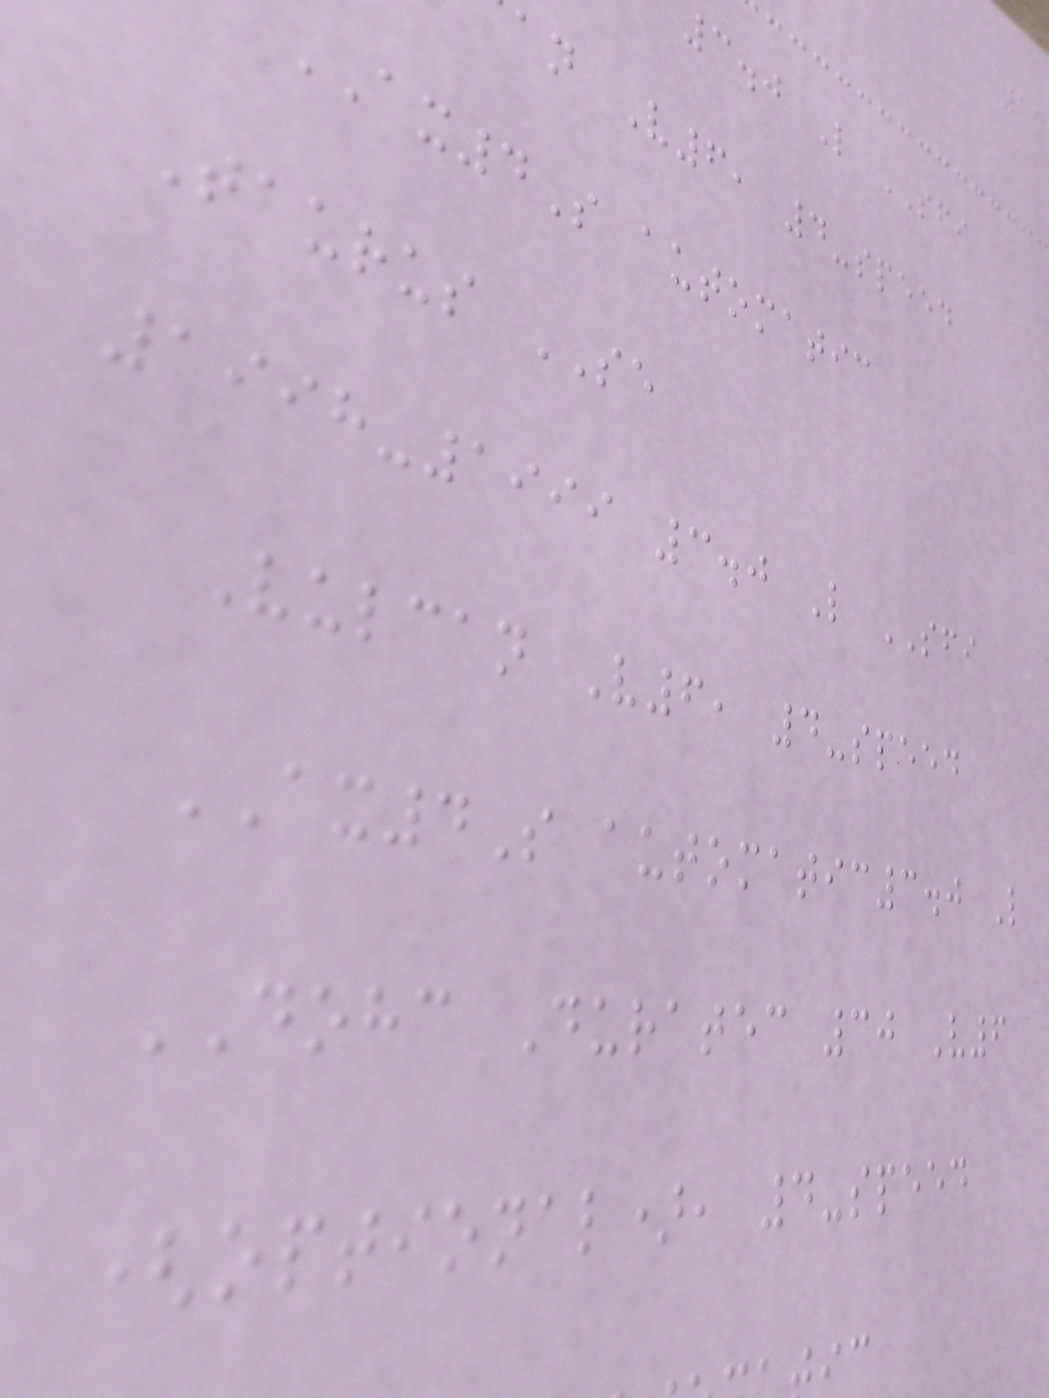3.0 L SFI
an V6, 4-speed
AX4S automatic
Taurus SE
1998-1999 3.0 L SFI
Vulcan V6, 4-speed
AX4S automatic3.0 L
DOHC Duratec 30 V6
(optional), 4-speed
